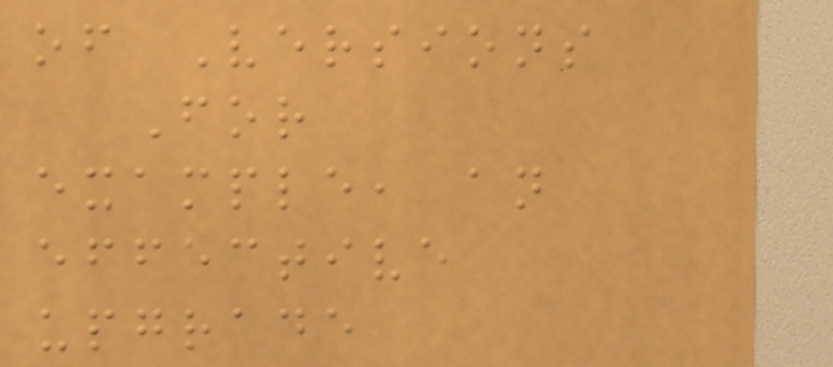of Versions
For
example, an
effective
upgrade
